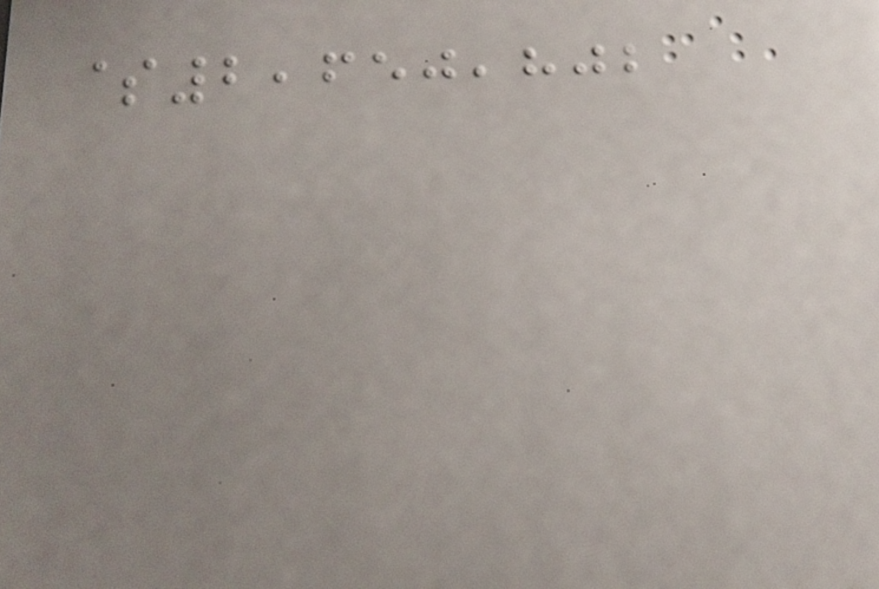$2,650,802
